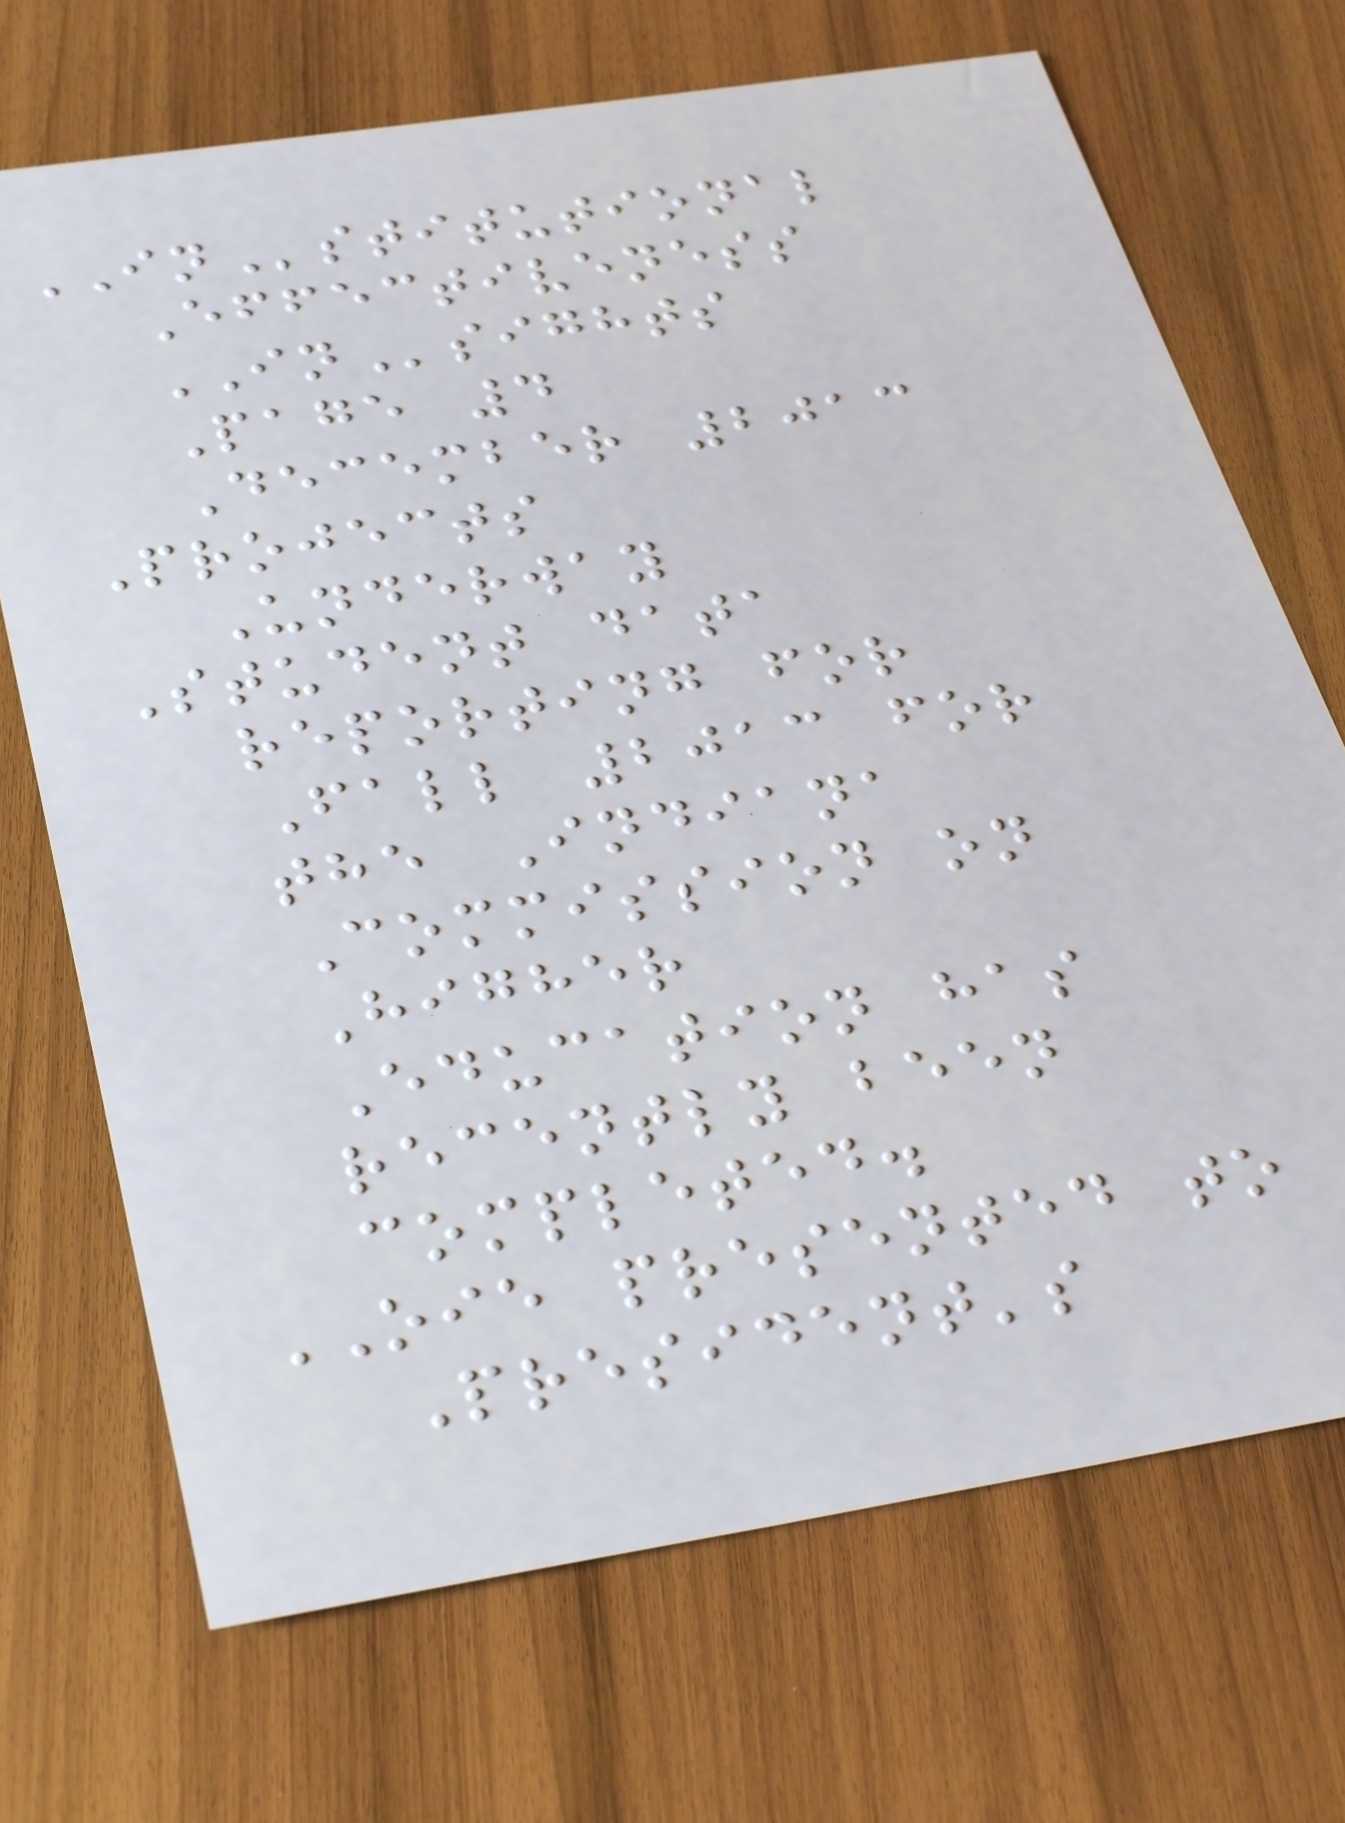INstitutional
Effectiveness
INsights
Page 4
December 2013
Projects
Underway
Student data
reporting for
Fall 2013 for
the Indiana
Commission on
Higher
Education has
recently been
completed.
OIE presented to
President's
